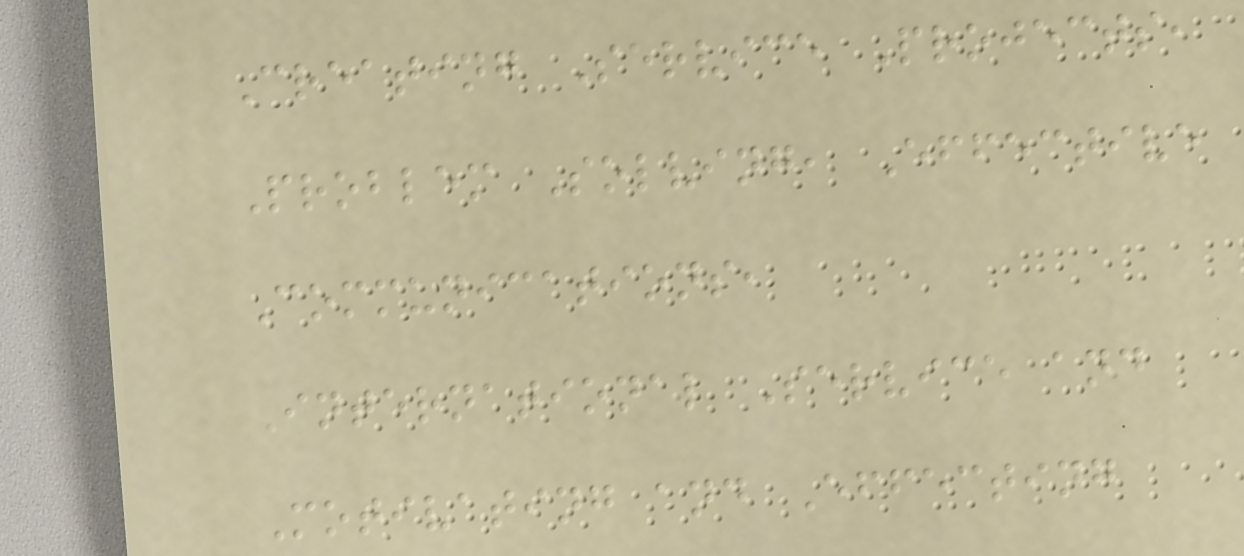Creating Service Projects,
Problem Solving, Effective
Communications,
International Service and
Motivating and Effecting
